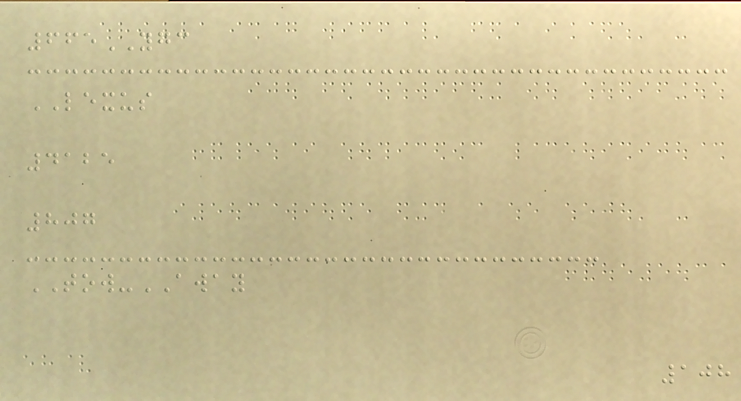665YGC
LEXUS
4125
807
TOW-AWAY
108
